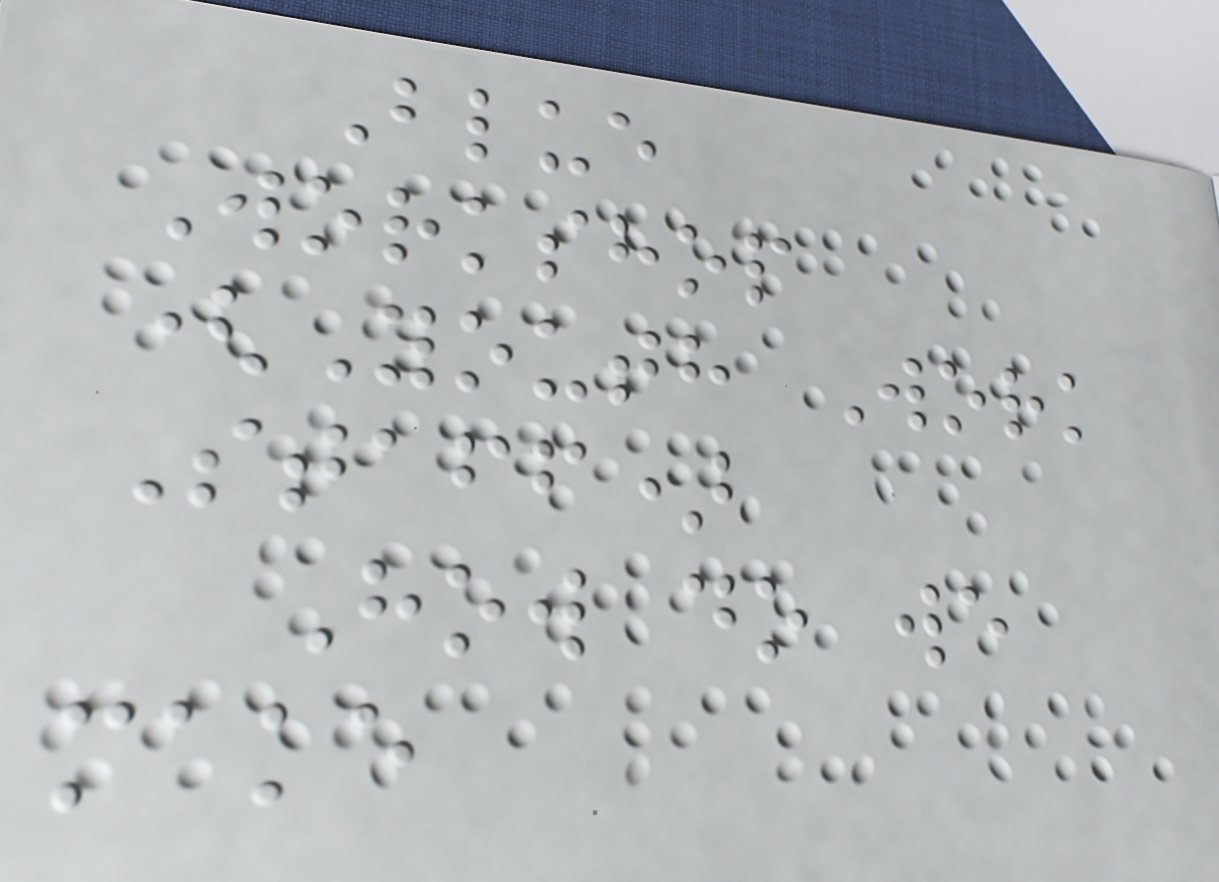Blue
Workshop
(Youth Work
Staff)
How do we
make
